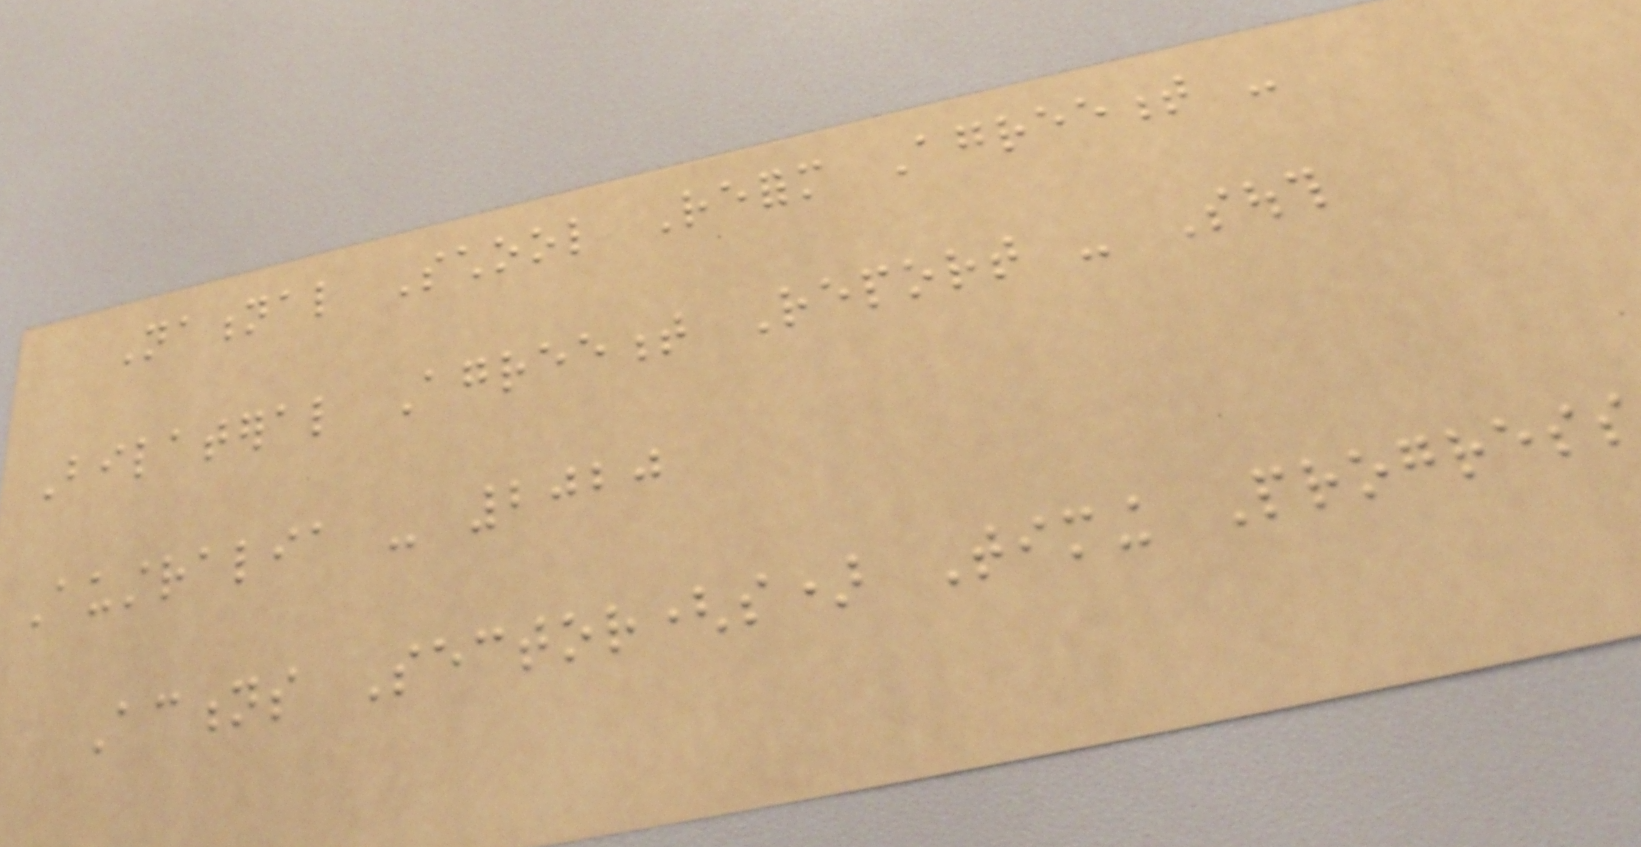National School Reform Agreement -
Bilateral Agreement Report - South
Australia - 2020
Actions Sector(s) Timing Progress
